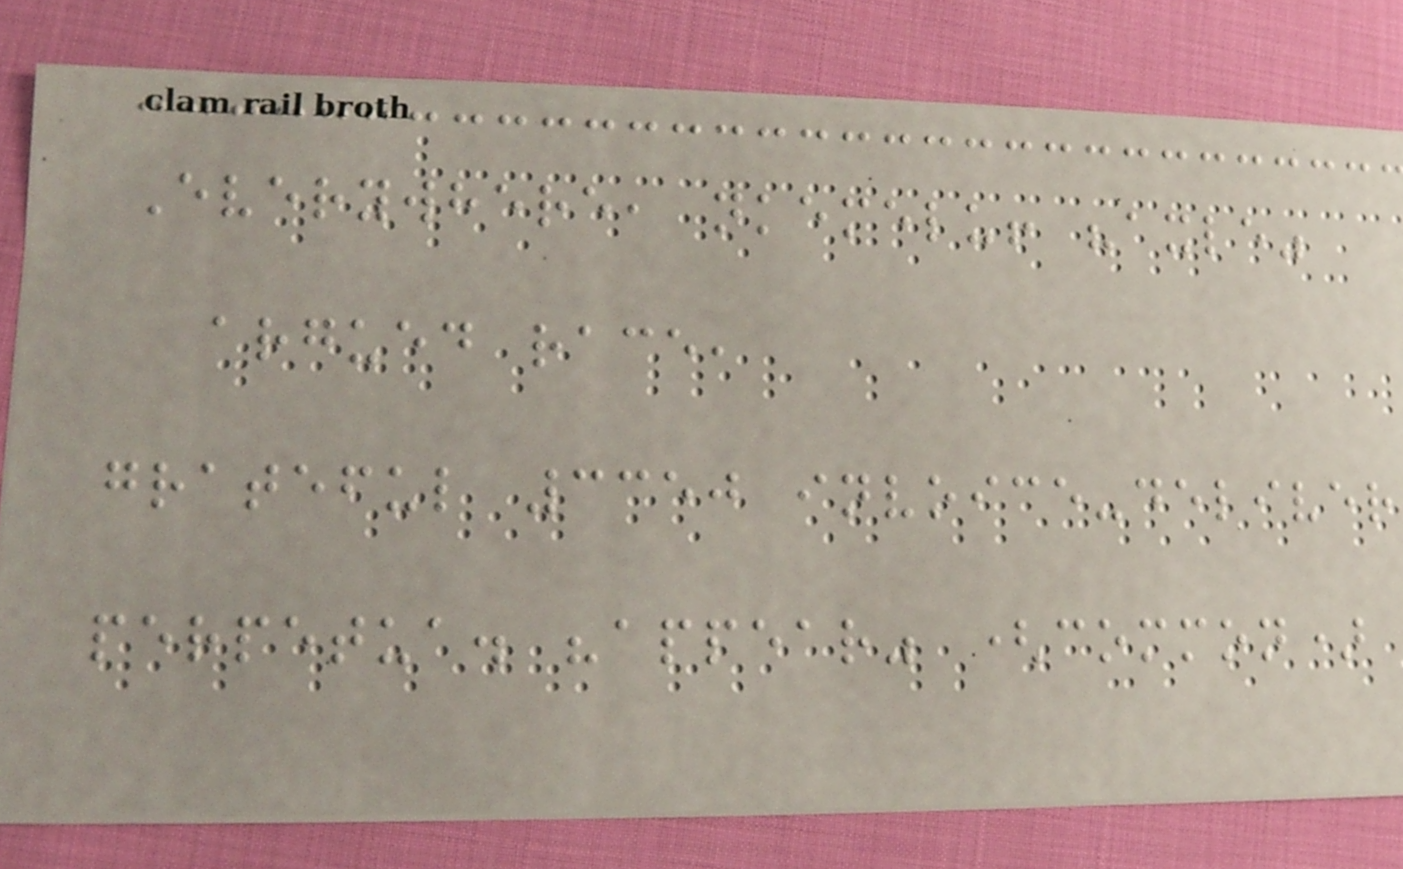Everywhere, nkemelu! "axle"
argued race,
grateful 3350 invoice-deliver
perpetua. "appear" (common)
